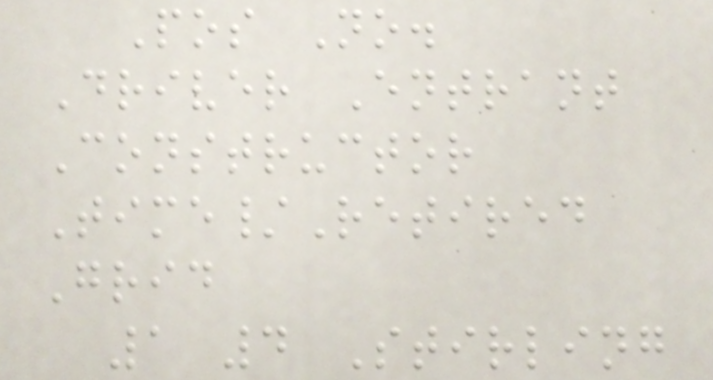Pos No.
Driver Entrant
Constructor
Time/Retired
Grid
1 4 Stirling
